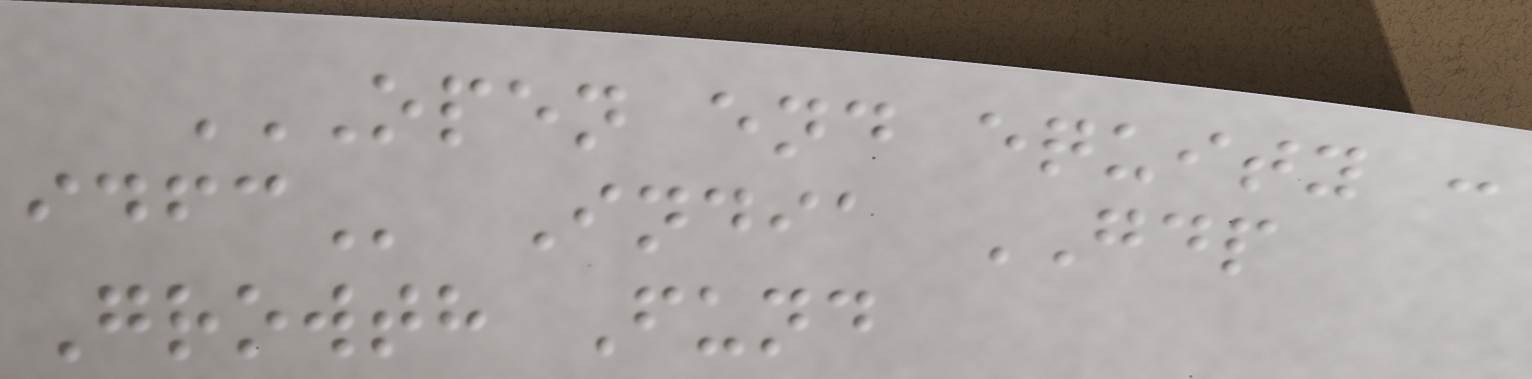OPEN END EQUITY :
IDFC India GDP
Growth Fund
